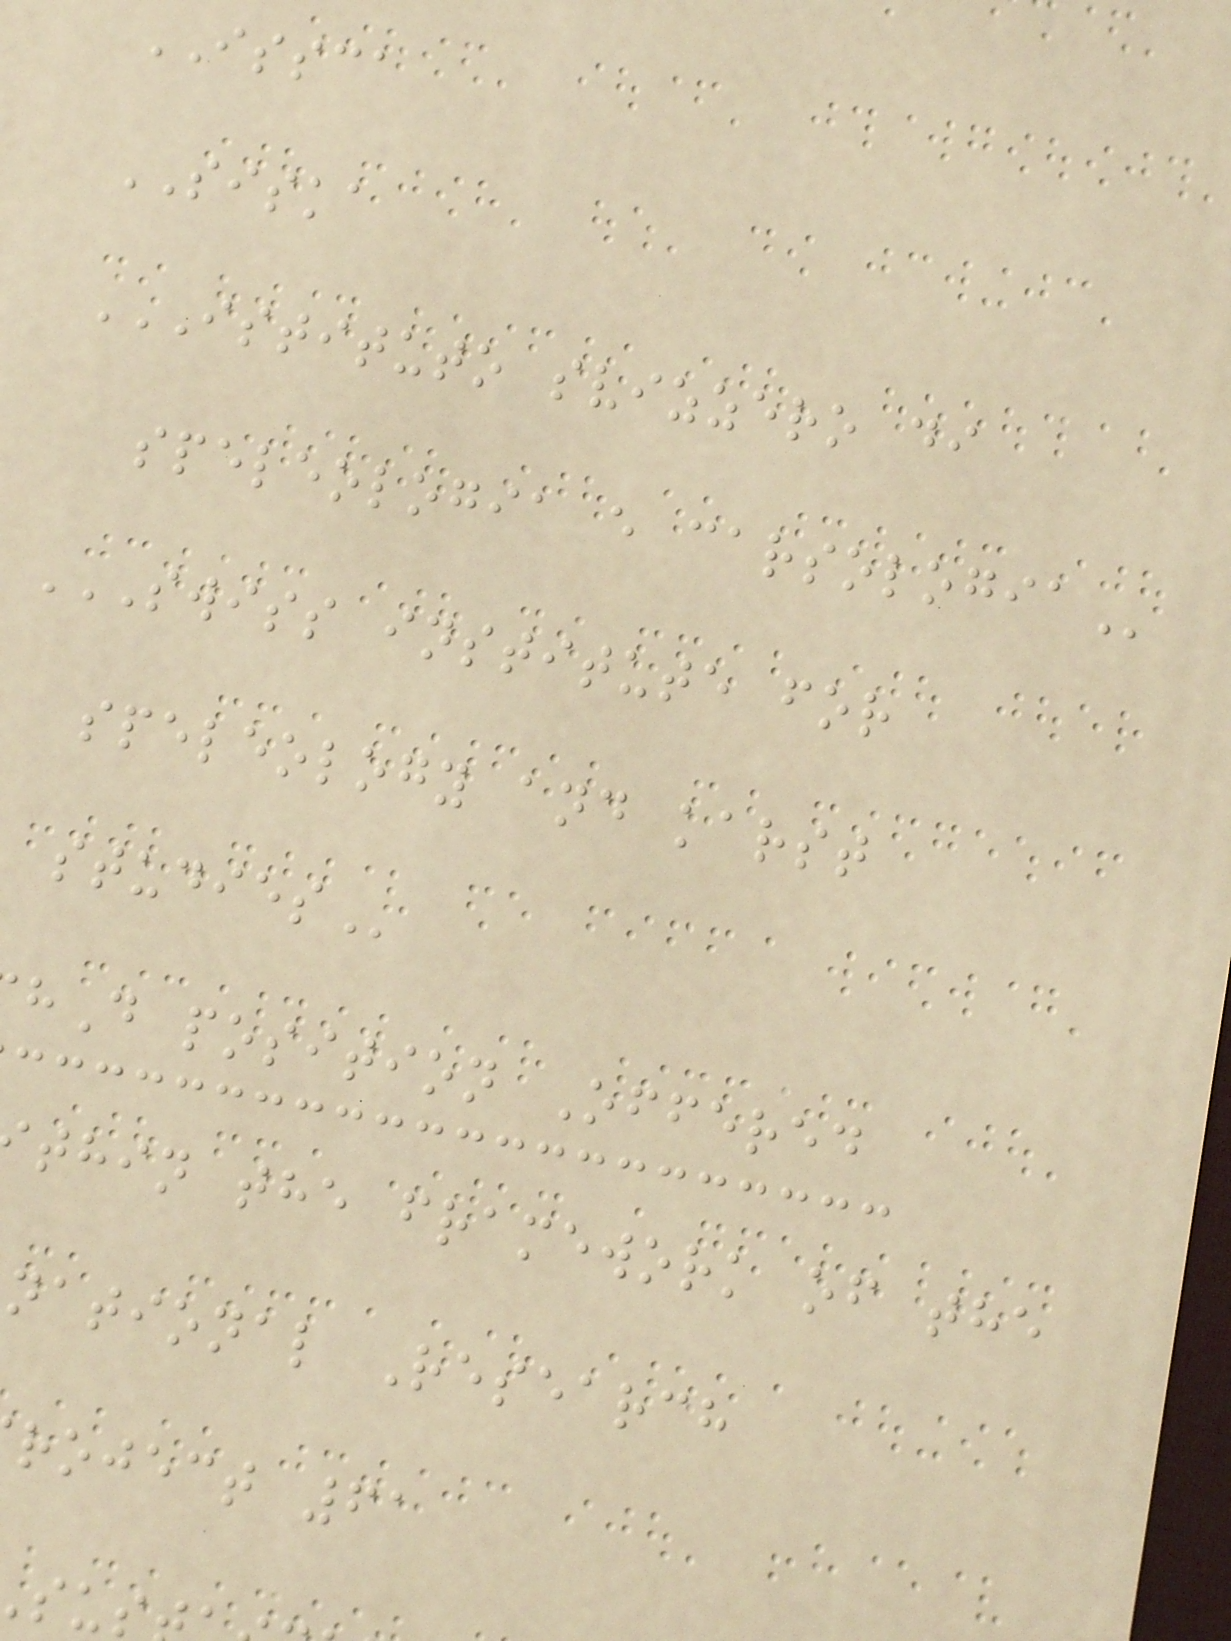ISSCA
SISKA
ISTITUTO SVIZZERO DI
speleologia e
SWISS INSTITUTE FOR
speleology and karst
hD position Offered
thin the framework of the
national Research
roject 61
